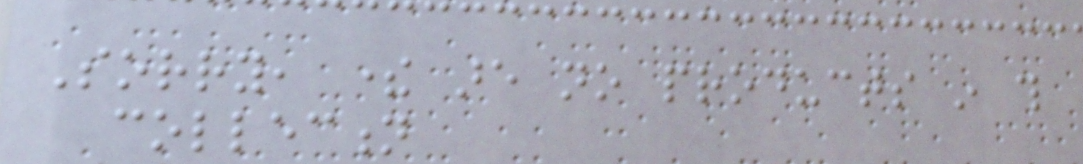Sorry, there are no products in this
collection
